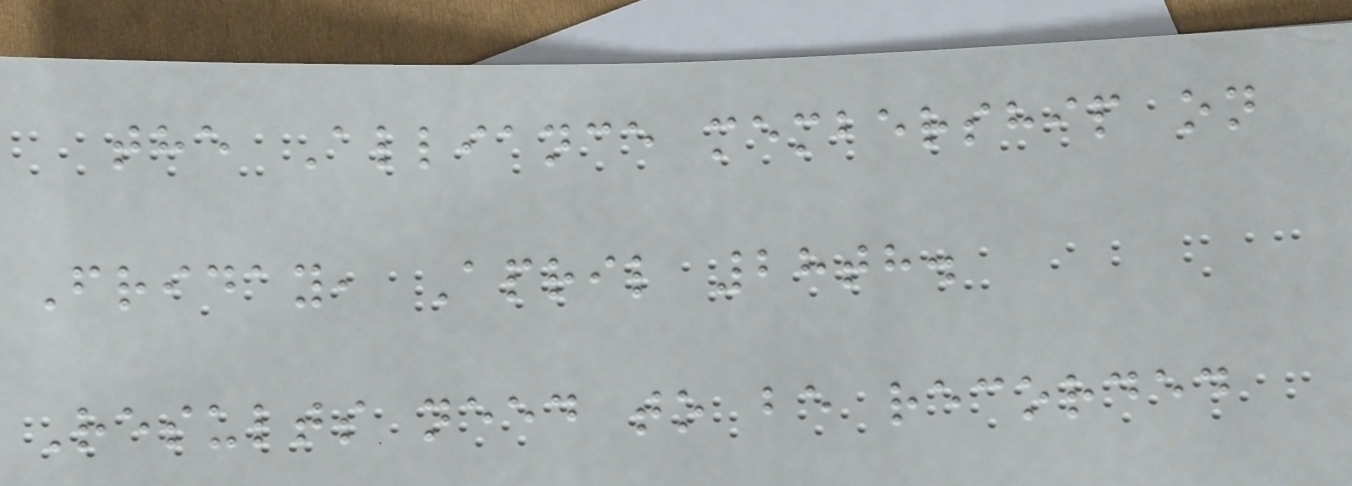the Alliance membership on
Friday, April 28th.
Results need to be recorded
